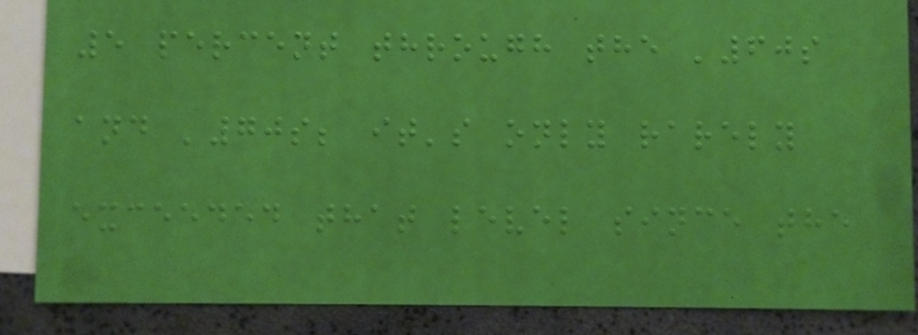5 percent through the '60s
and '70s; it's only rarely
exceeded that level since the
